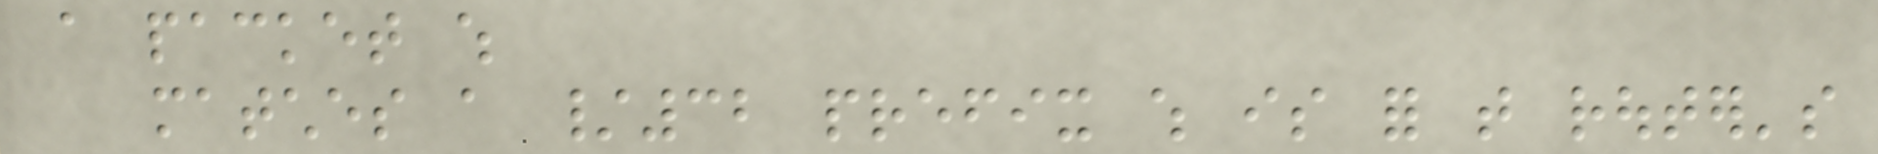a packet which
matches a /32 prefix which is for that router's
